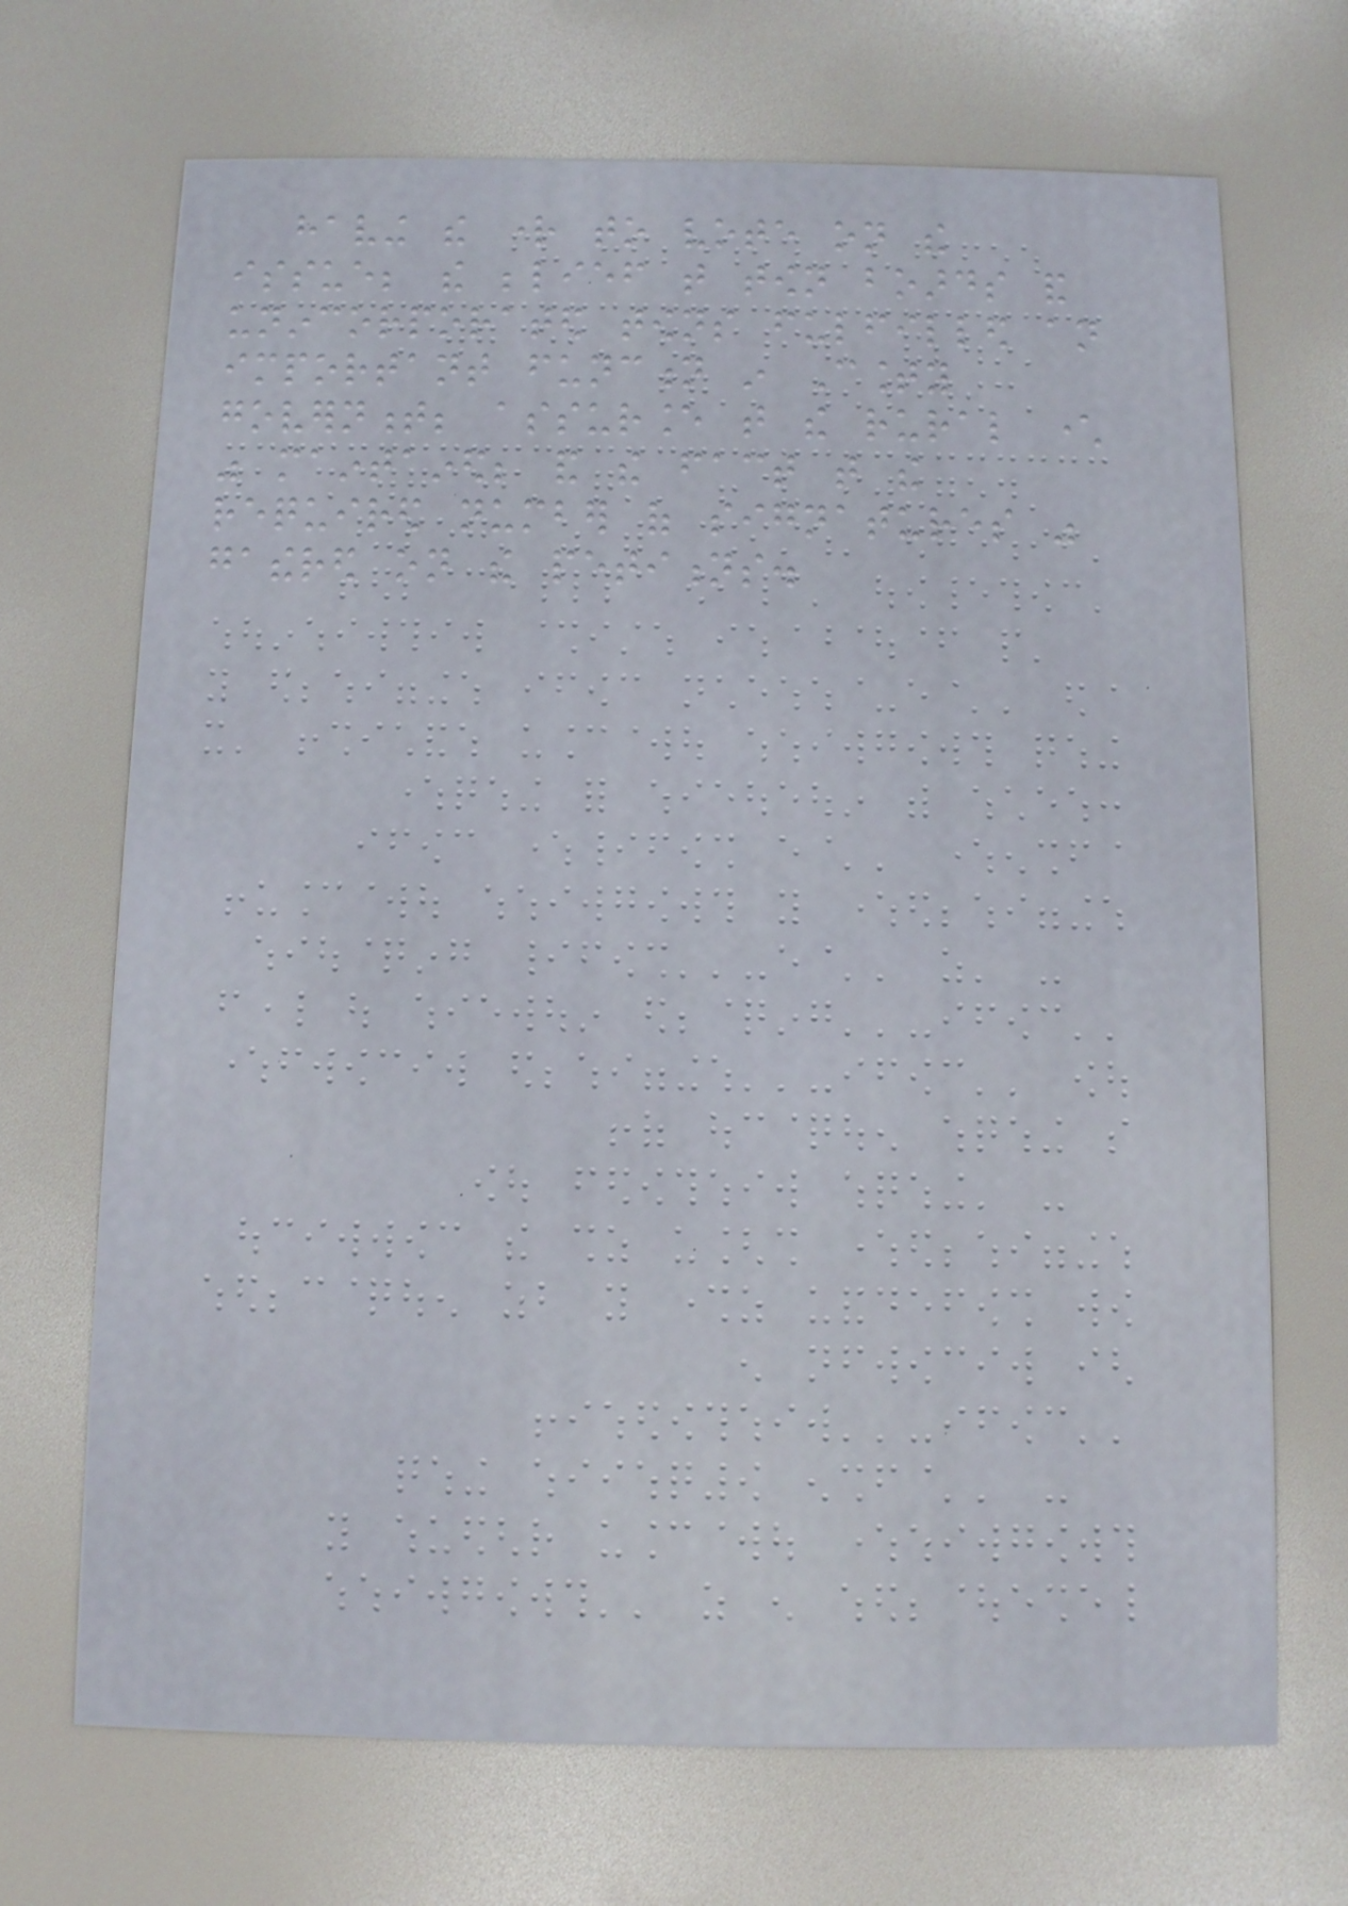having the right to vote on the
issue; the belief that town boards and
unincorporated towns fulfilled an
important function in County
government; assurance that the rural character
was maintained; and the fact that the
required number of signatures was
gathered on the petitions.
